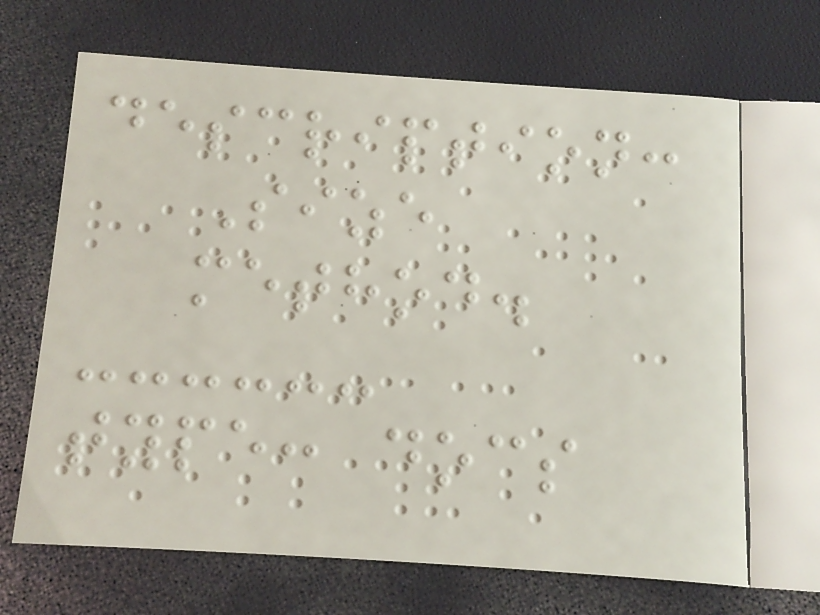description:
Size
method.
type: docs
